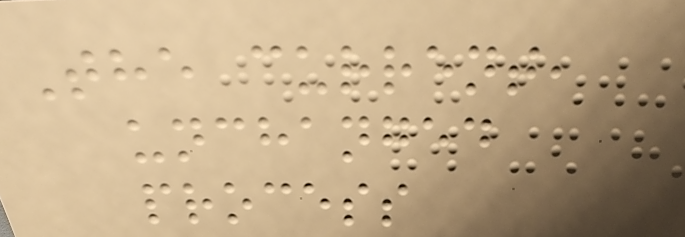The current,
unchanged
process
